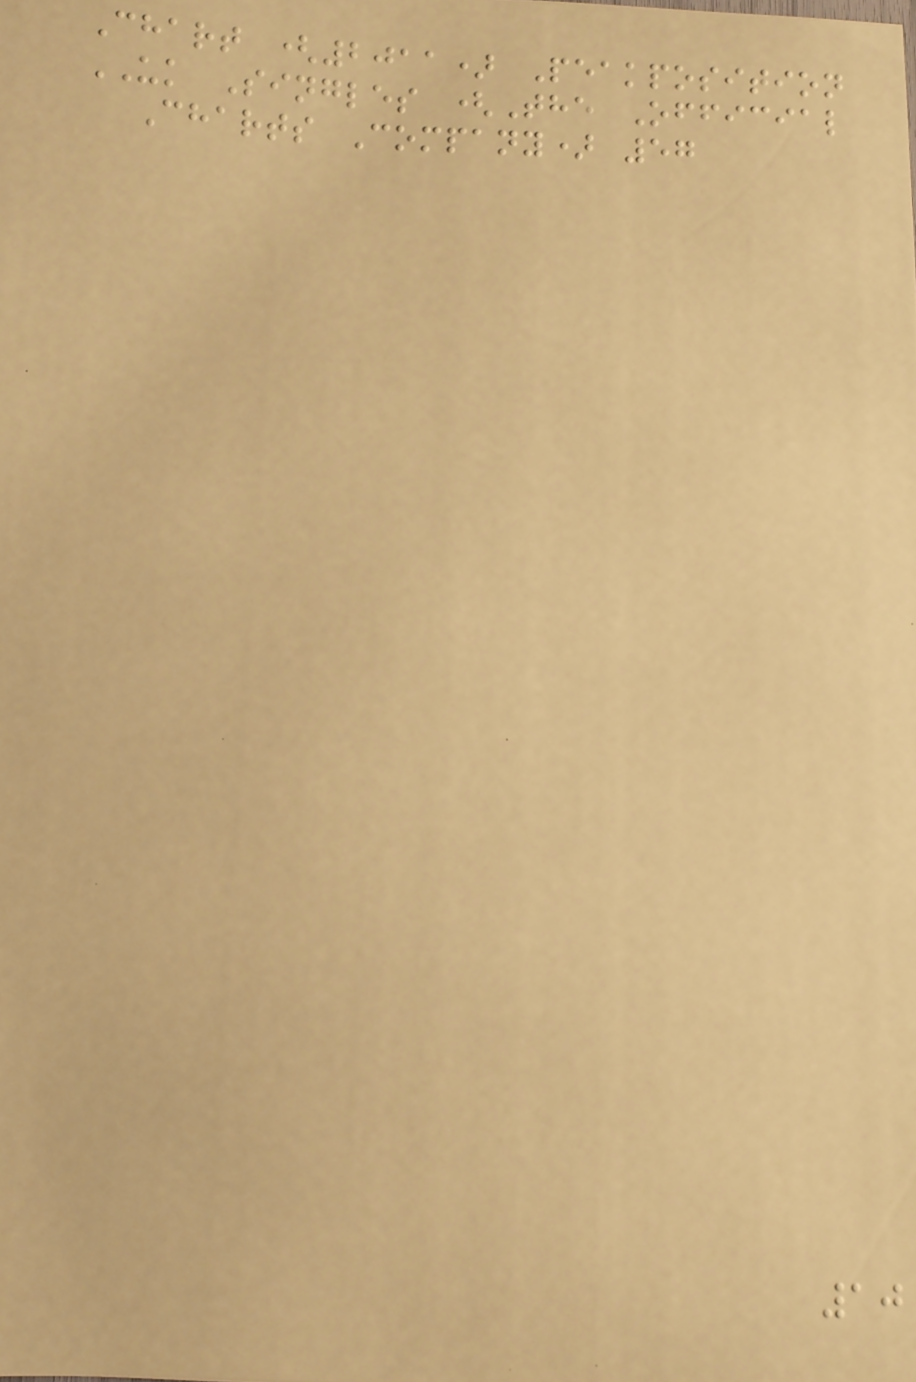Chart (2011) Peakposition
UK Singles (The Official
Charts Company) 57
10
